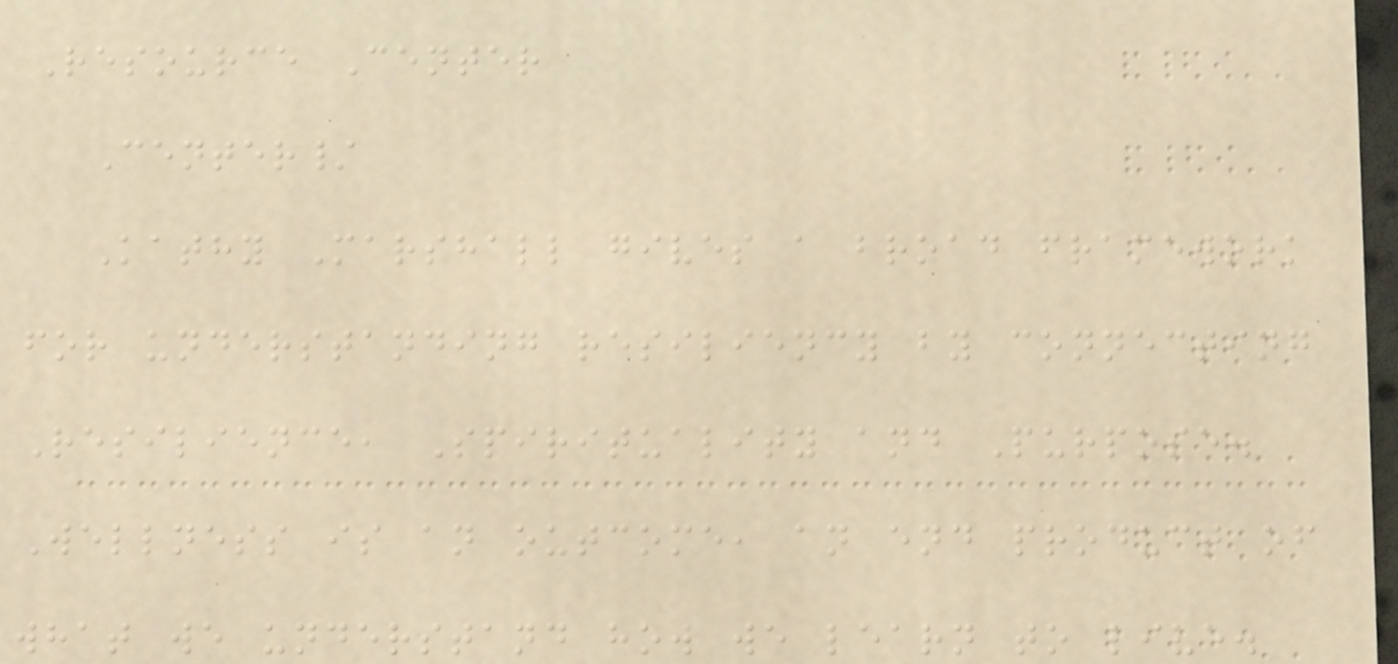Resource Center
Center/
Kathy Marshall gives a broad framework
for understanding resiliency by connecting
Resilience, Spirituality and Purpose.
Wellness is an outcome, an end product of
what we understand how we learn to live.
